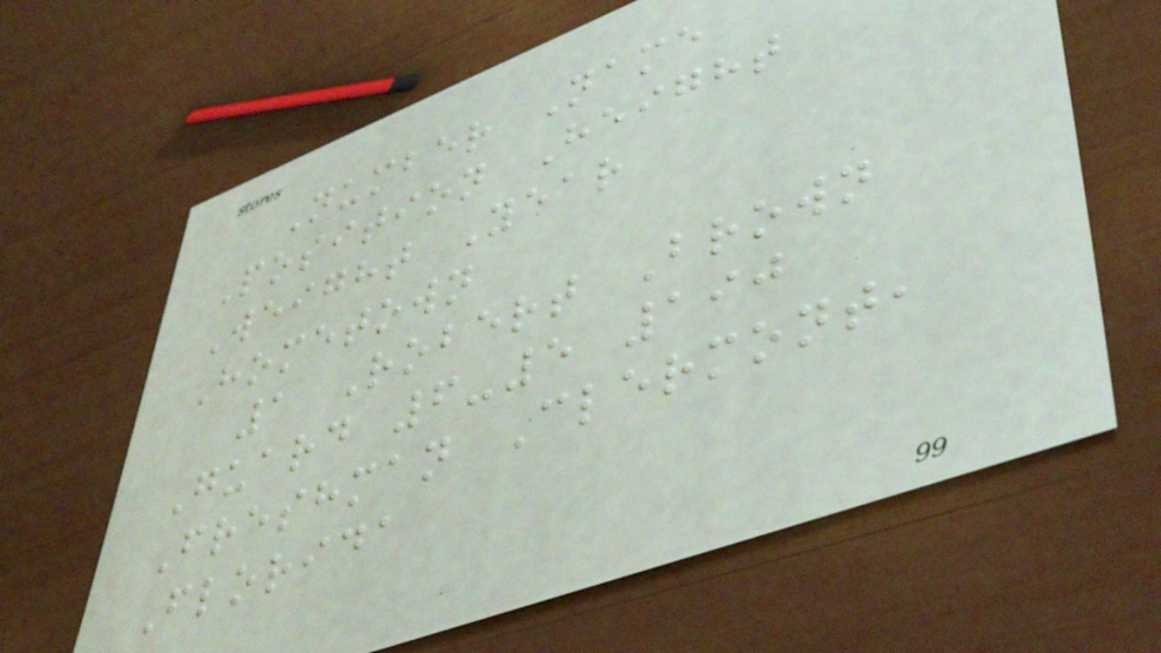Number Name
Position Height
Weight Year
Hometown
1 Robert Brown
Guard 6-5 190
Freshman Clermont,
Florida
